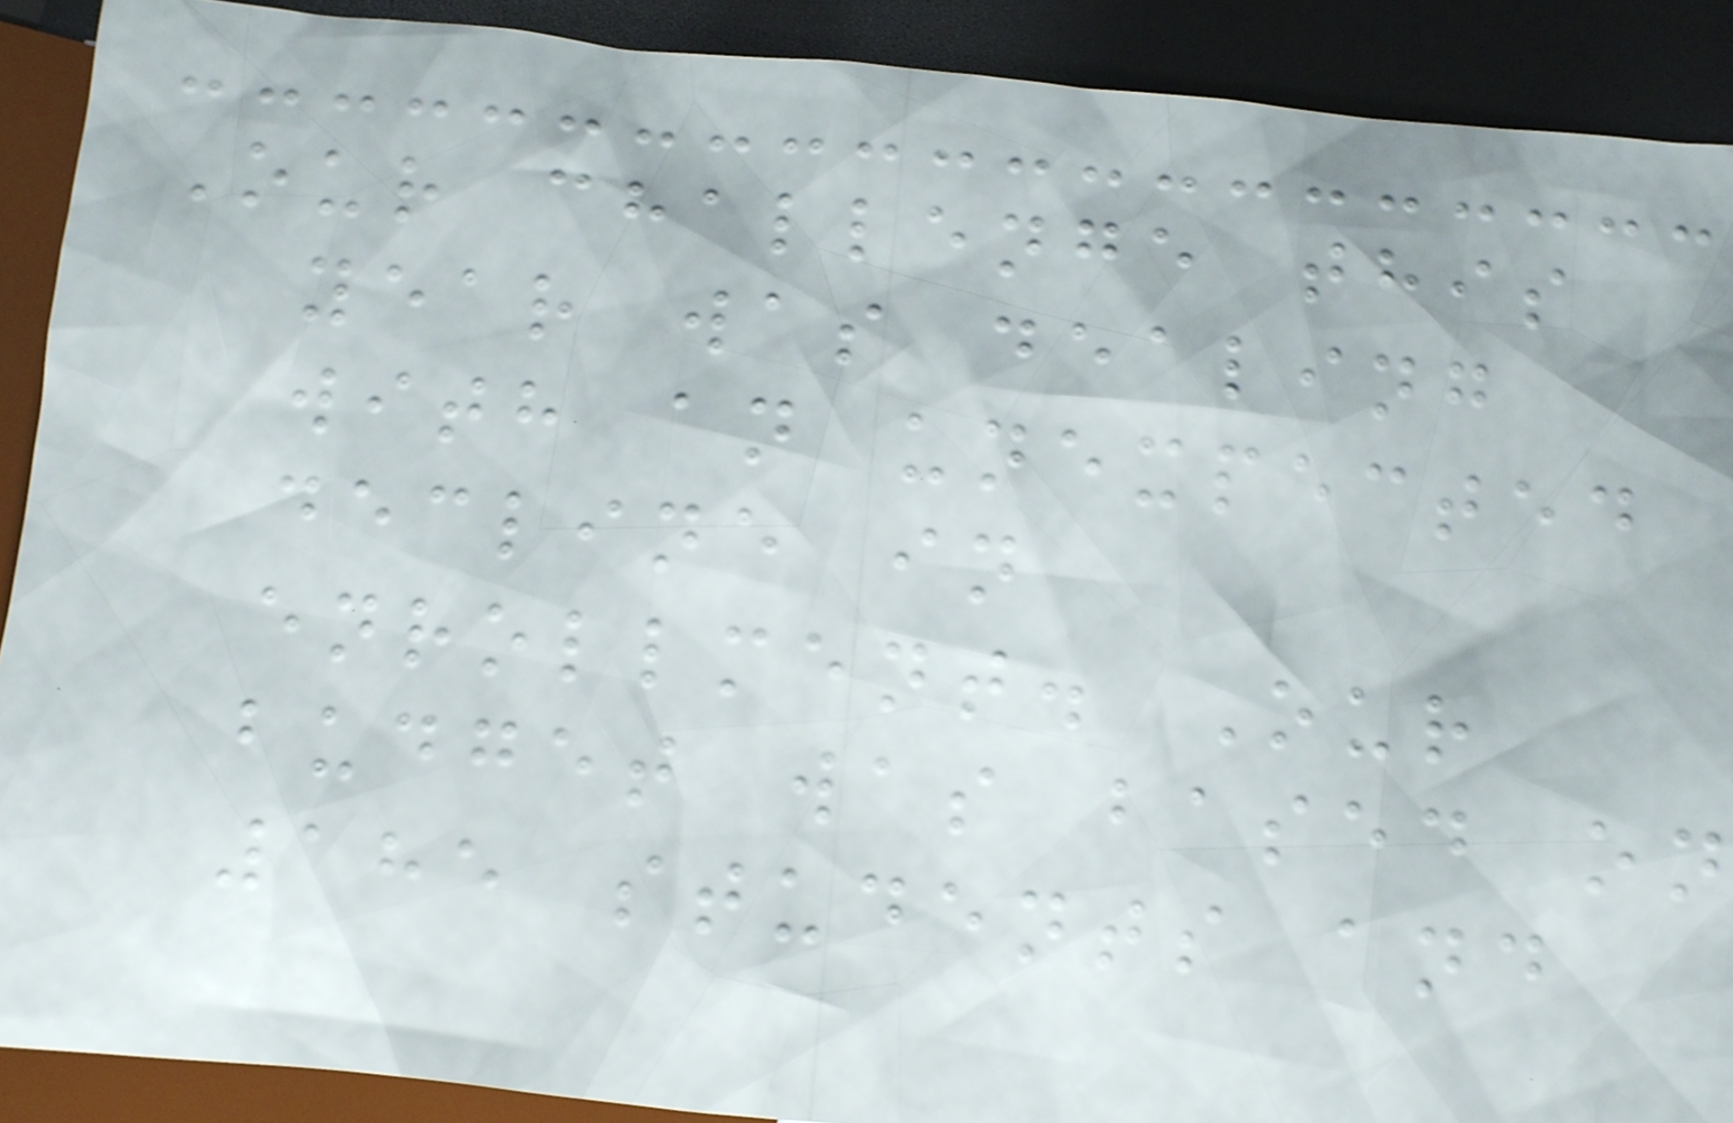Our challenge this
year was dealing
with an unexpected
decline in
enrollment. Our
budget was based on
185 students and
